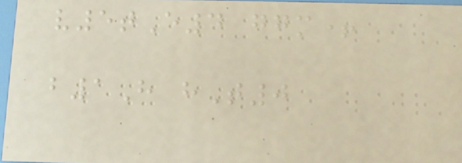v5tE4 ggm+
b1H hT0
